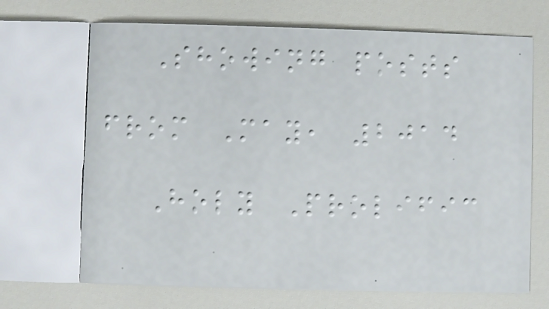Showing posts
from May, 2014
Holy Prolific
